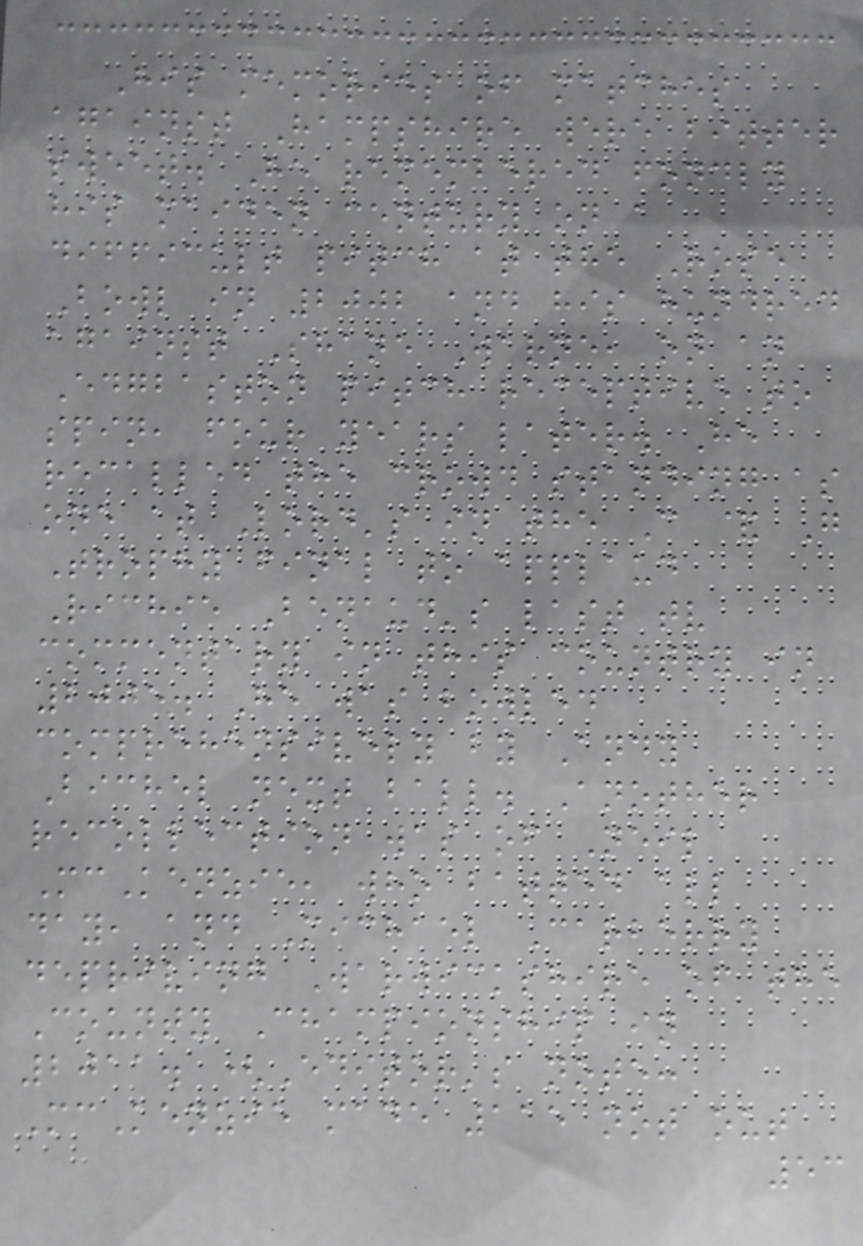His memories of matches
against Hampshire were bitter
sweet. He remembered fondly
his maiden century on a
difficult pitch at the Rose
Bowl in 2002 and his hundred
against Shane Warne, on an
Edgbaston pitch receptive to
spin, four years later. He
recalled the crowd standing as
one at Lord's in the C & G
Trophy final to applaud
Richie Benaud's last tv
commentary in this country in
2005. He was bowled
comprehensively by Andy
Bichel next ball. Another
recollection was of Neil
McKenzie, who batted all
day, and Michael Carberry
depriving Warwickshire of the
County Championship in
2011. (Editor's note:
McKenzie made 115 not out
53
